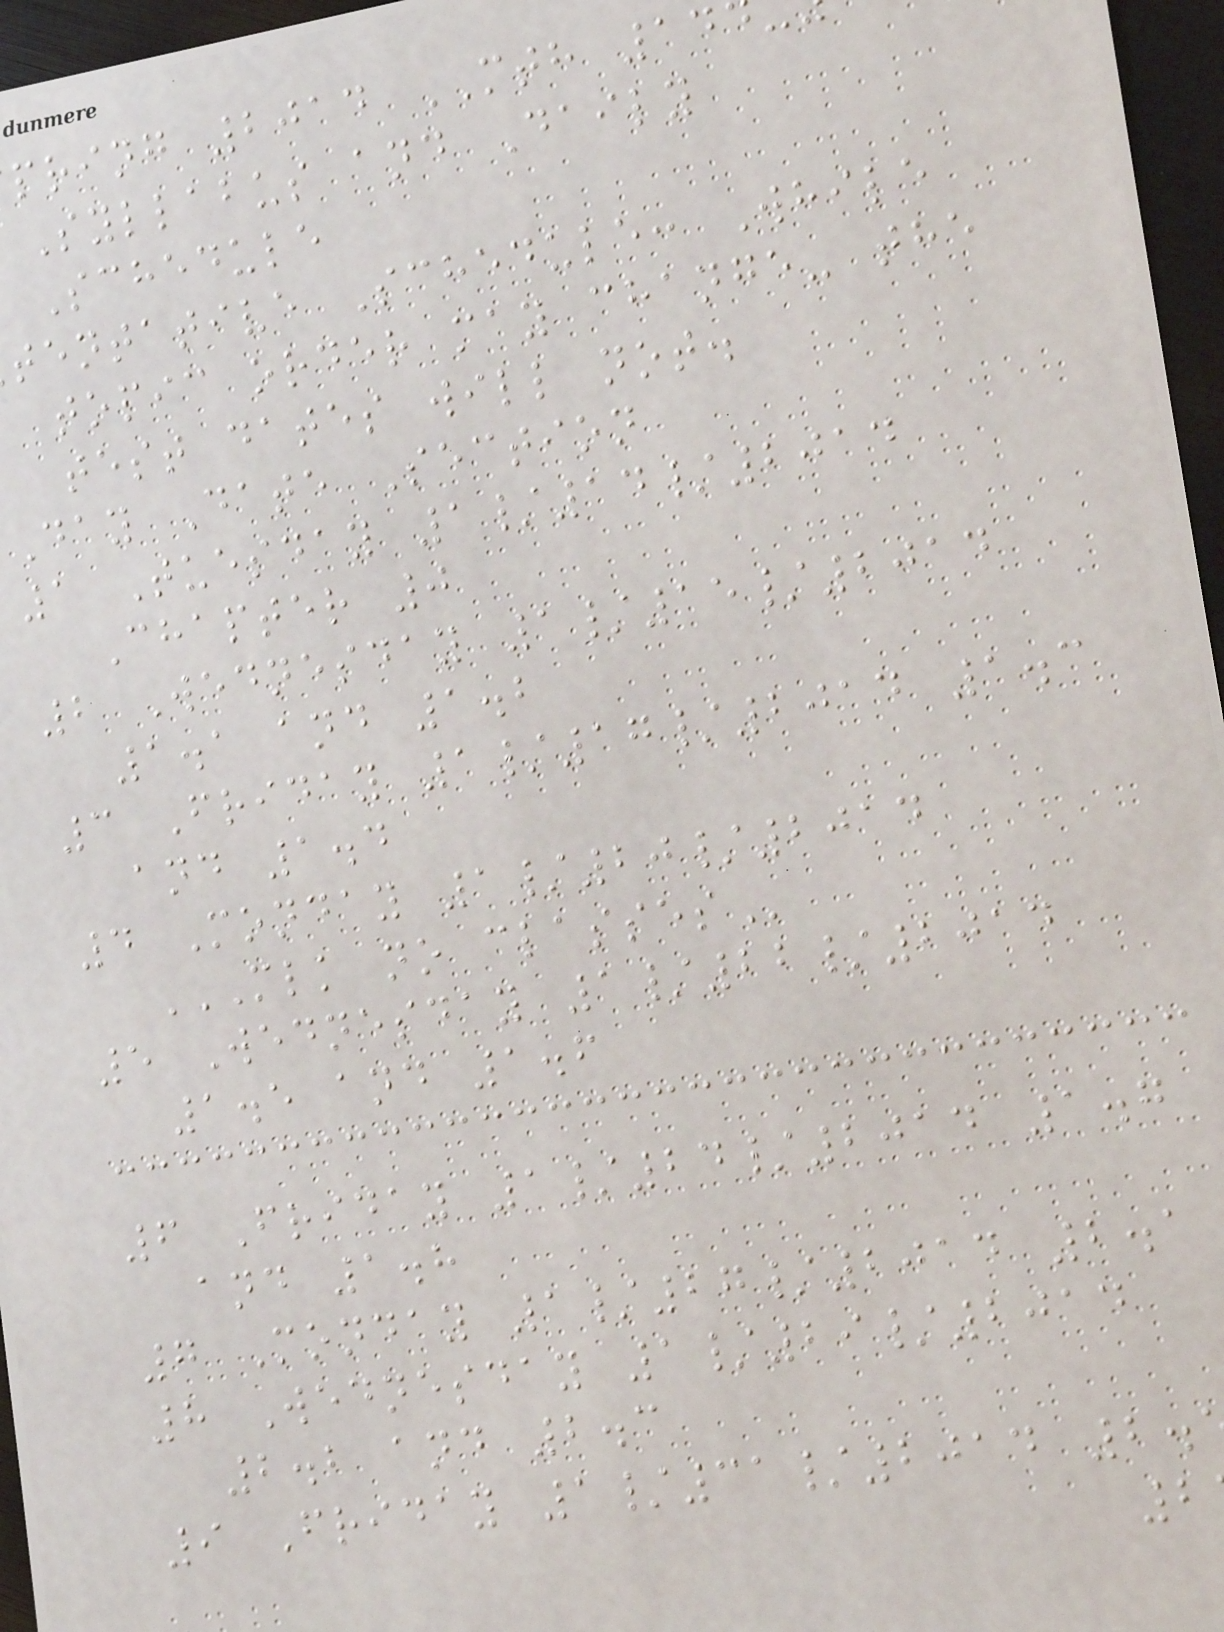pring 2014 MTH 14
Syllabus and Daily
Schedule
tentative Schedule: While
topic order may change- the
test dates will not.
Day Date Section
1 Tuesday 1/14/2014
Chapter 0
2 Wednesday 1/15/2014
1.1 and 1.2
3 Friday 1/17/2014 1.3
and 1.4
4 Monday 1/20/2014
MLK NO CLASSES
5 Wednesday 1/22/2014
1.5 and 1.6
6 Friday 1/24/2014 1.7
and 1.8
7 Monday 1/27/2014 2.1
8 Wednesday 1/29/2014
2.2 and 2.3
9 Friday 1/31/2014 2.
